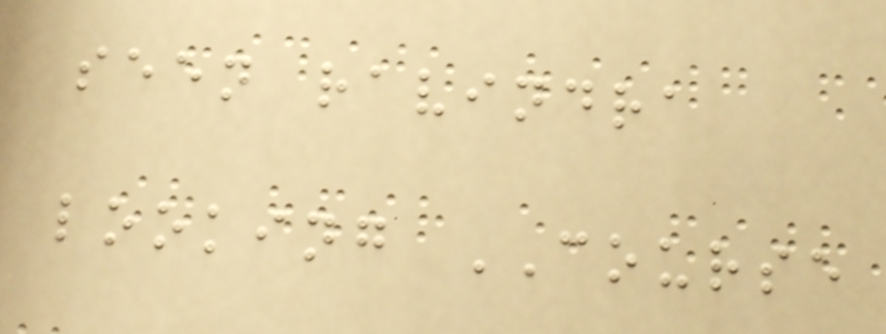seen ravindra
looking COURSE
